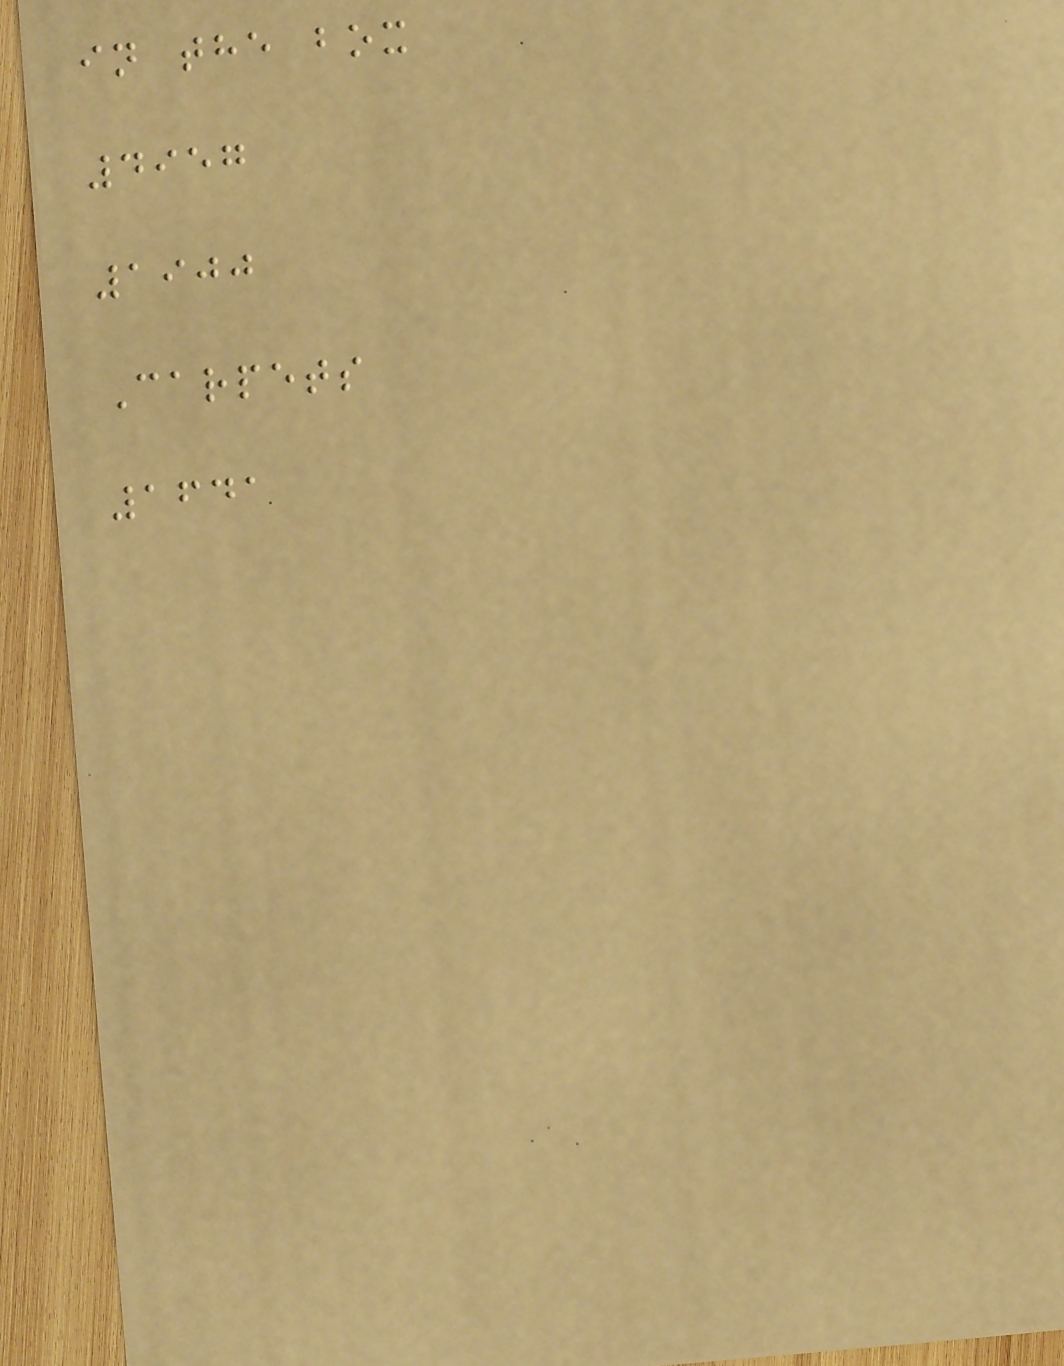in the box
4957
1900
Carpets
1641
